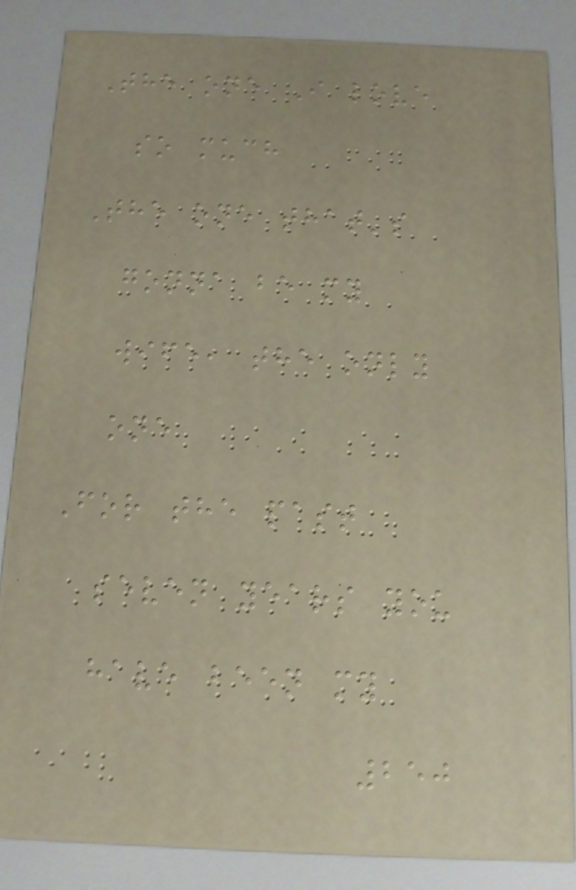The one I love
so much
The one that's
gonna be my
wife, the only
one
For the past
seven years you
have been my
250
